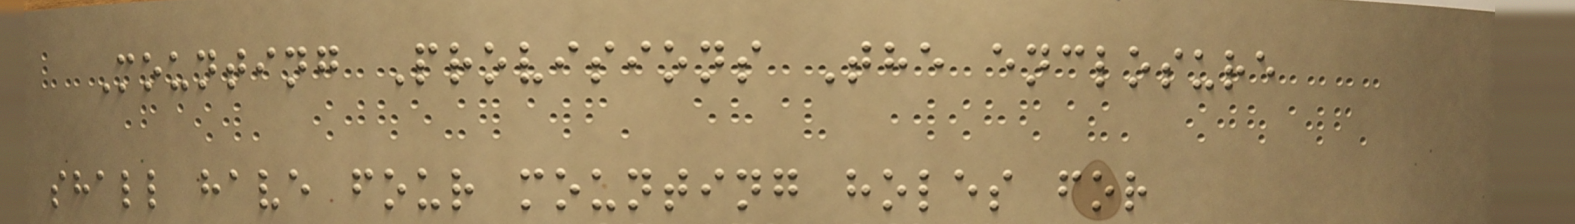Mounting Provisions The enclosure
shall have four mounting holes for
